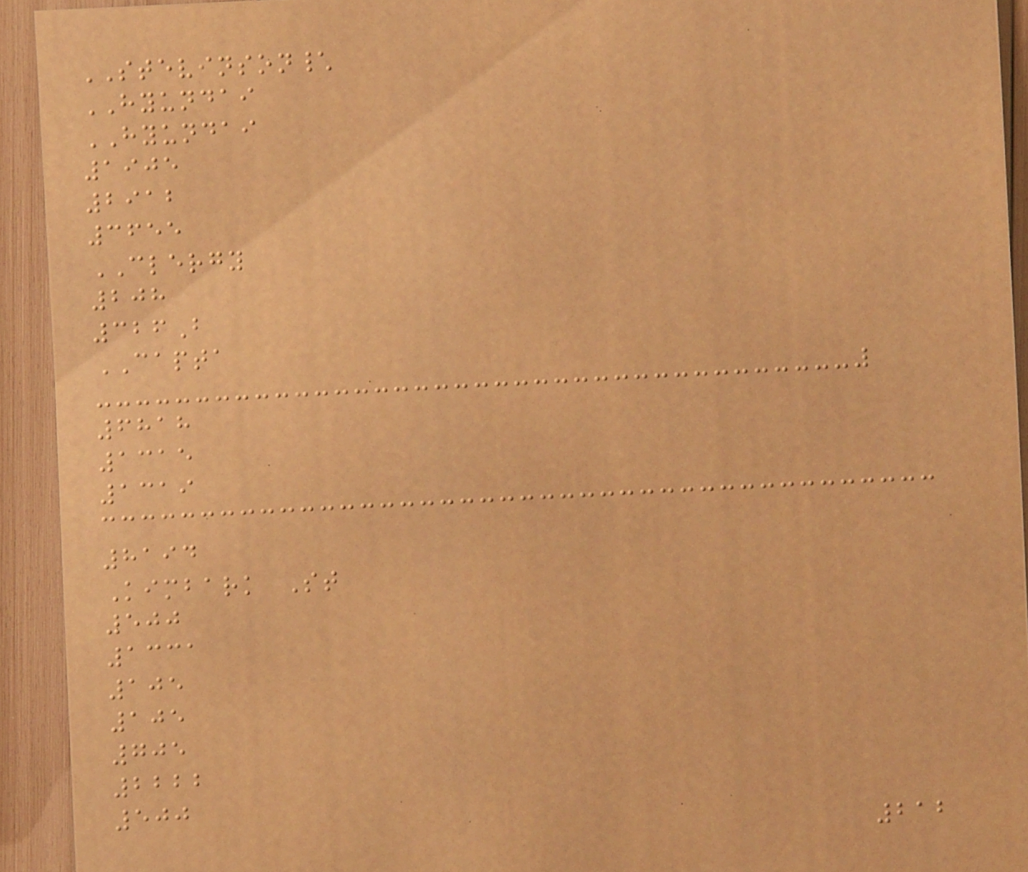STEVINSON\
HYUNDAI
HYUNDAI
1905
2912
3655
CLERGY
208
326B
CAPTA
6818
1315
1319
8194
Kimbark St
500
1331
105
105
705
2222
500
212
